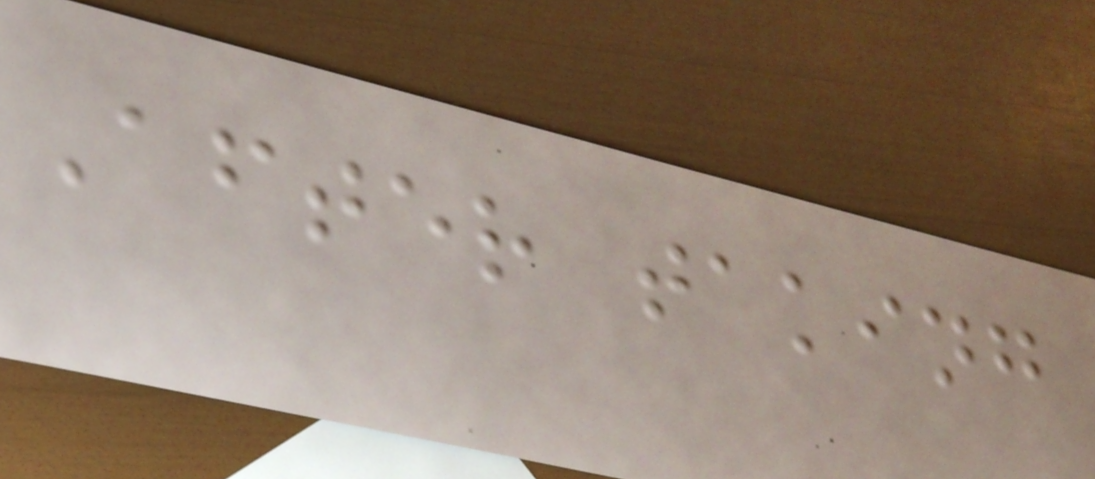After taking
